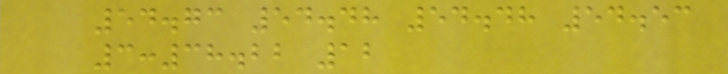54.73 54.48 54.48 54.53
3:38.22 12
